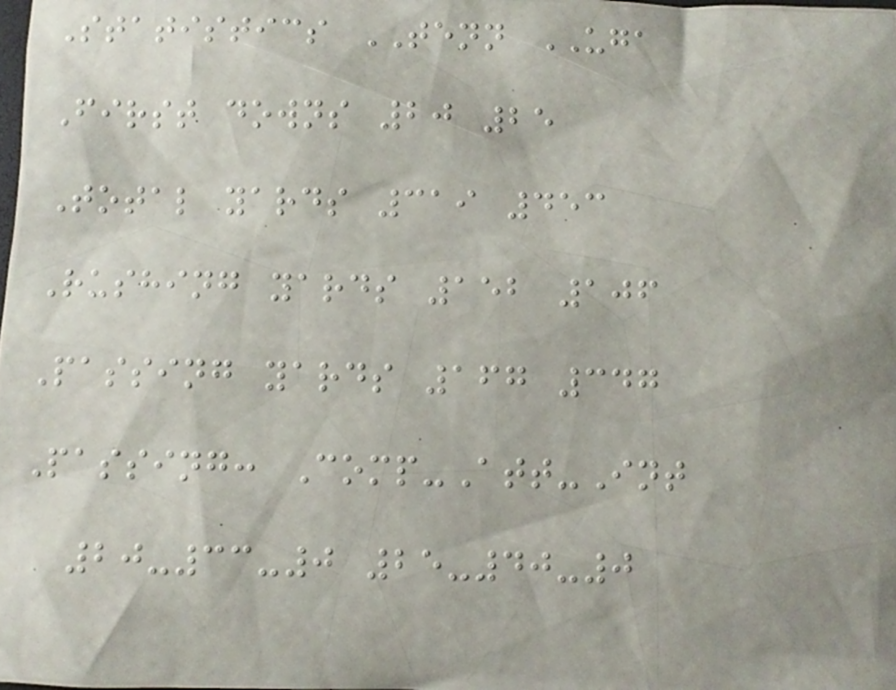Statistics TENN UGA
First downs 20 25
Total yards 319 453
Rushing yards 152 106
Passing yards 167 347
Passing: Comp-Att-Int
20-33-0 25-40-0
